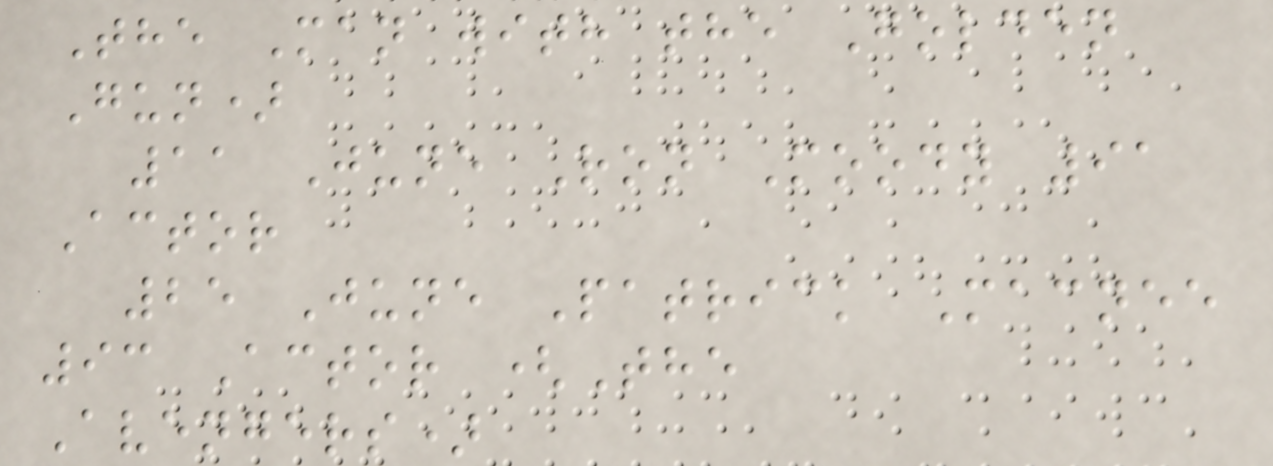The Man with the Golden
Gun)
11 June Ron Moody 91
Actor
25 June Patrick Macnee
93 Actor (The
Avengers)
